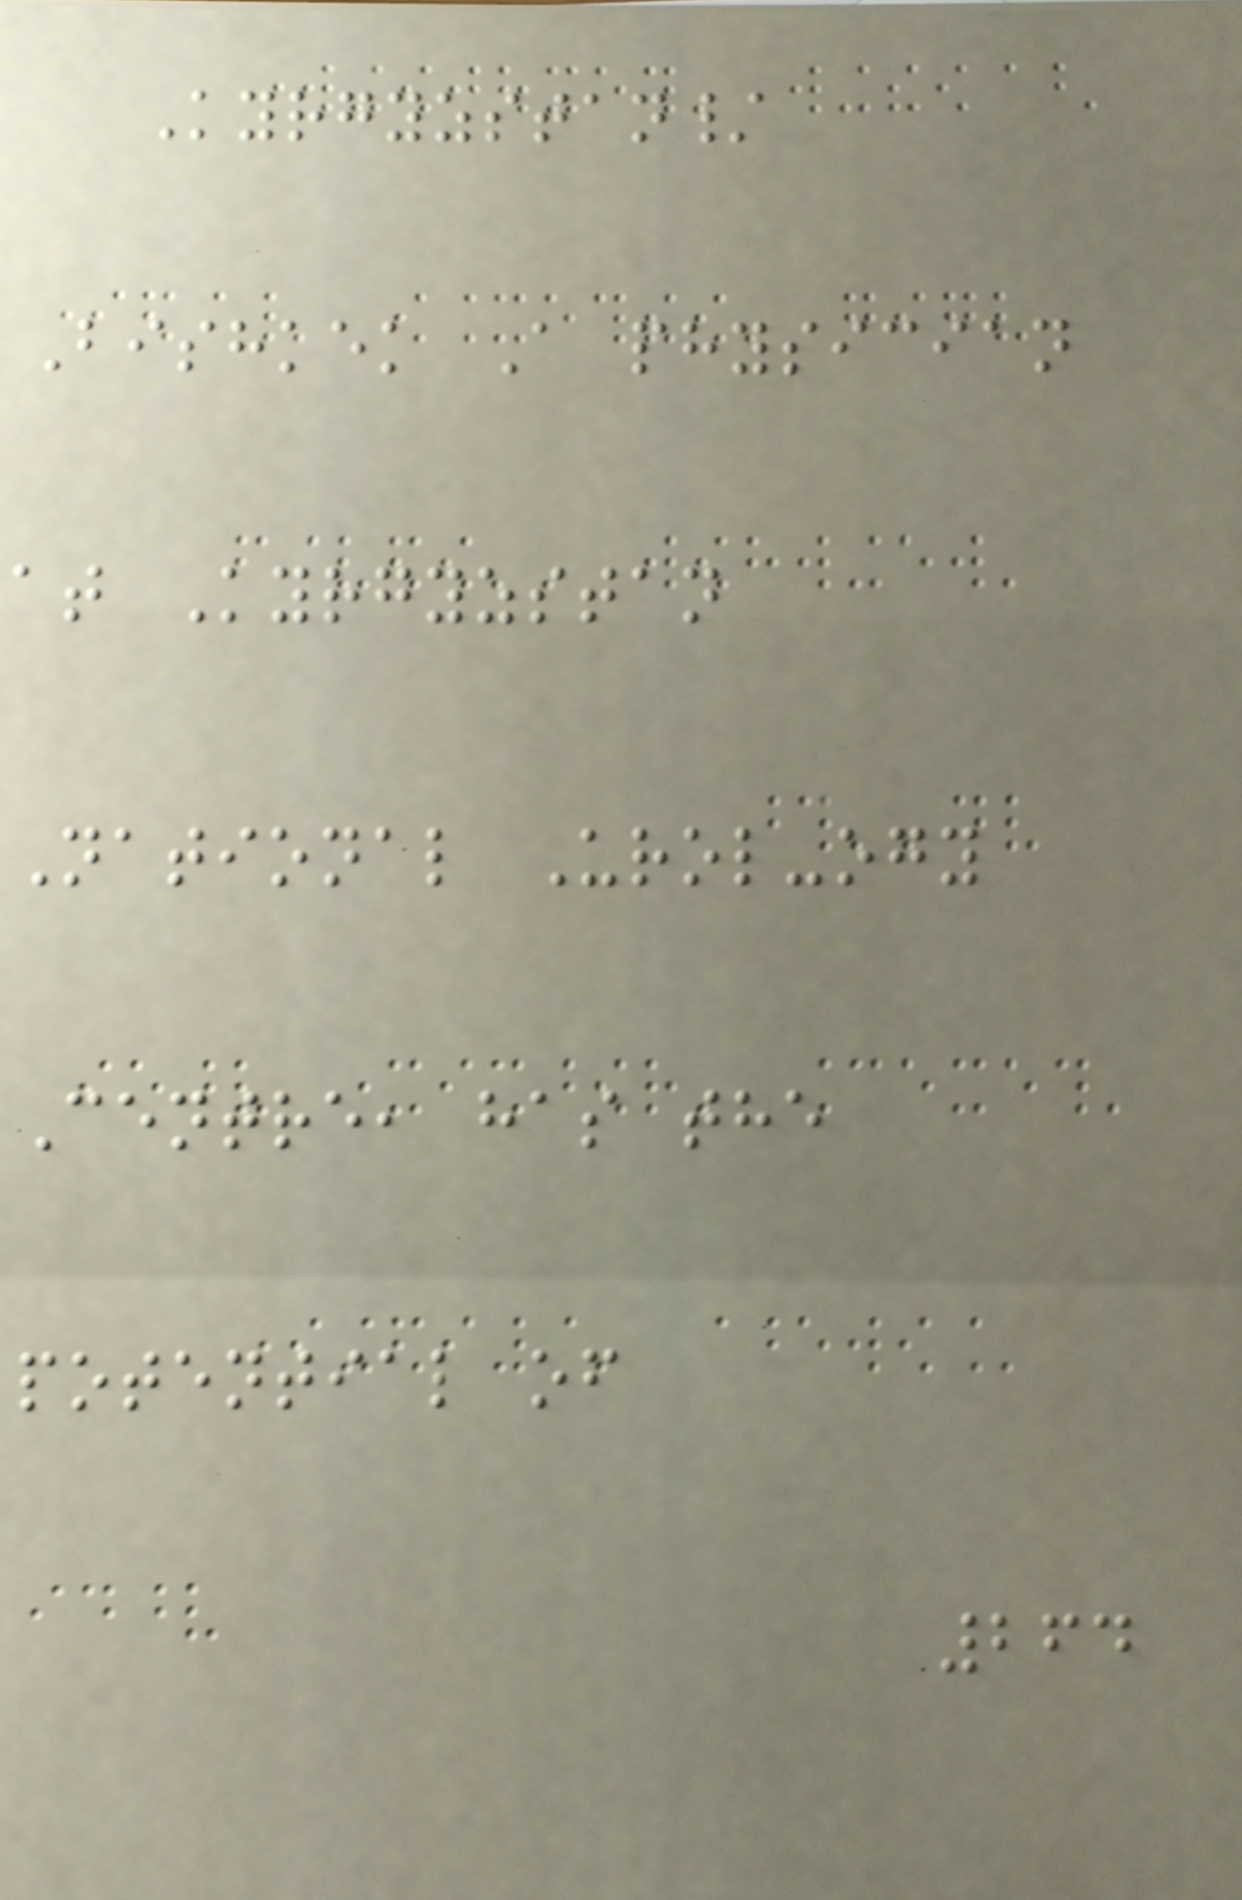Kyrgyzstan/
Bishkek A physician
at Kyrgyzstan
National Urol-ogy
Centre, has the
potential of
264
